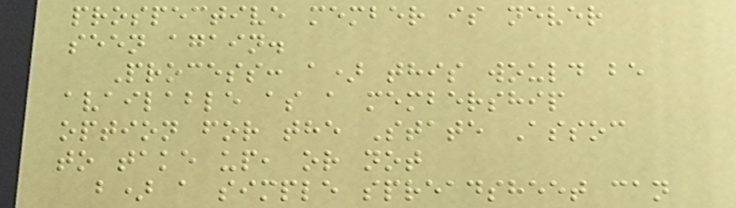prospective member is never
seen again.
Process: a) this would be
available as a membership
option for the State Assoc
to take up, or not
b) a simple spreadsheet can
